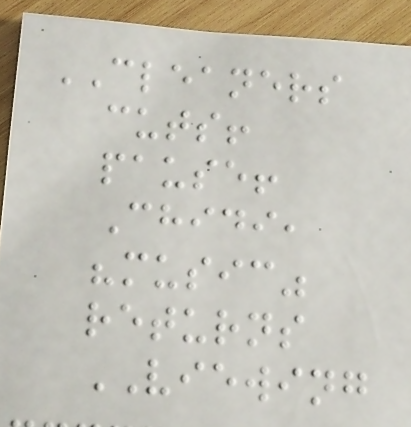CLEANERS
cuts!
pause!
Chidi,
"music"
returns
VIEWING
